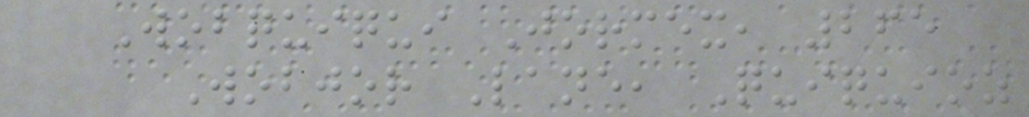Wobquiqui Jormex, 265
Wobjor Lane, Quiquioz
